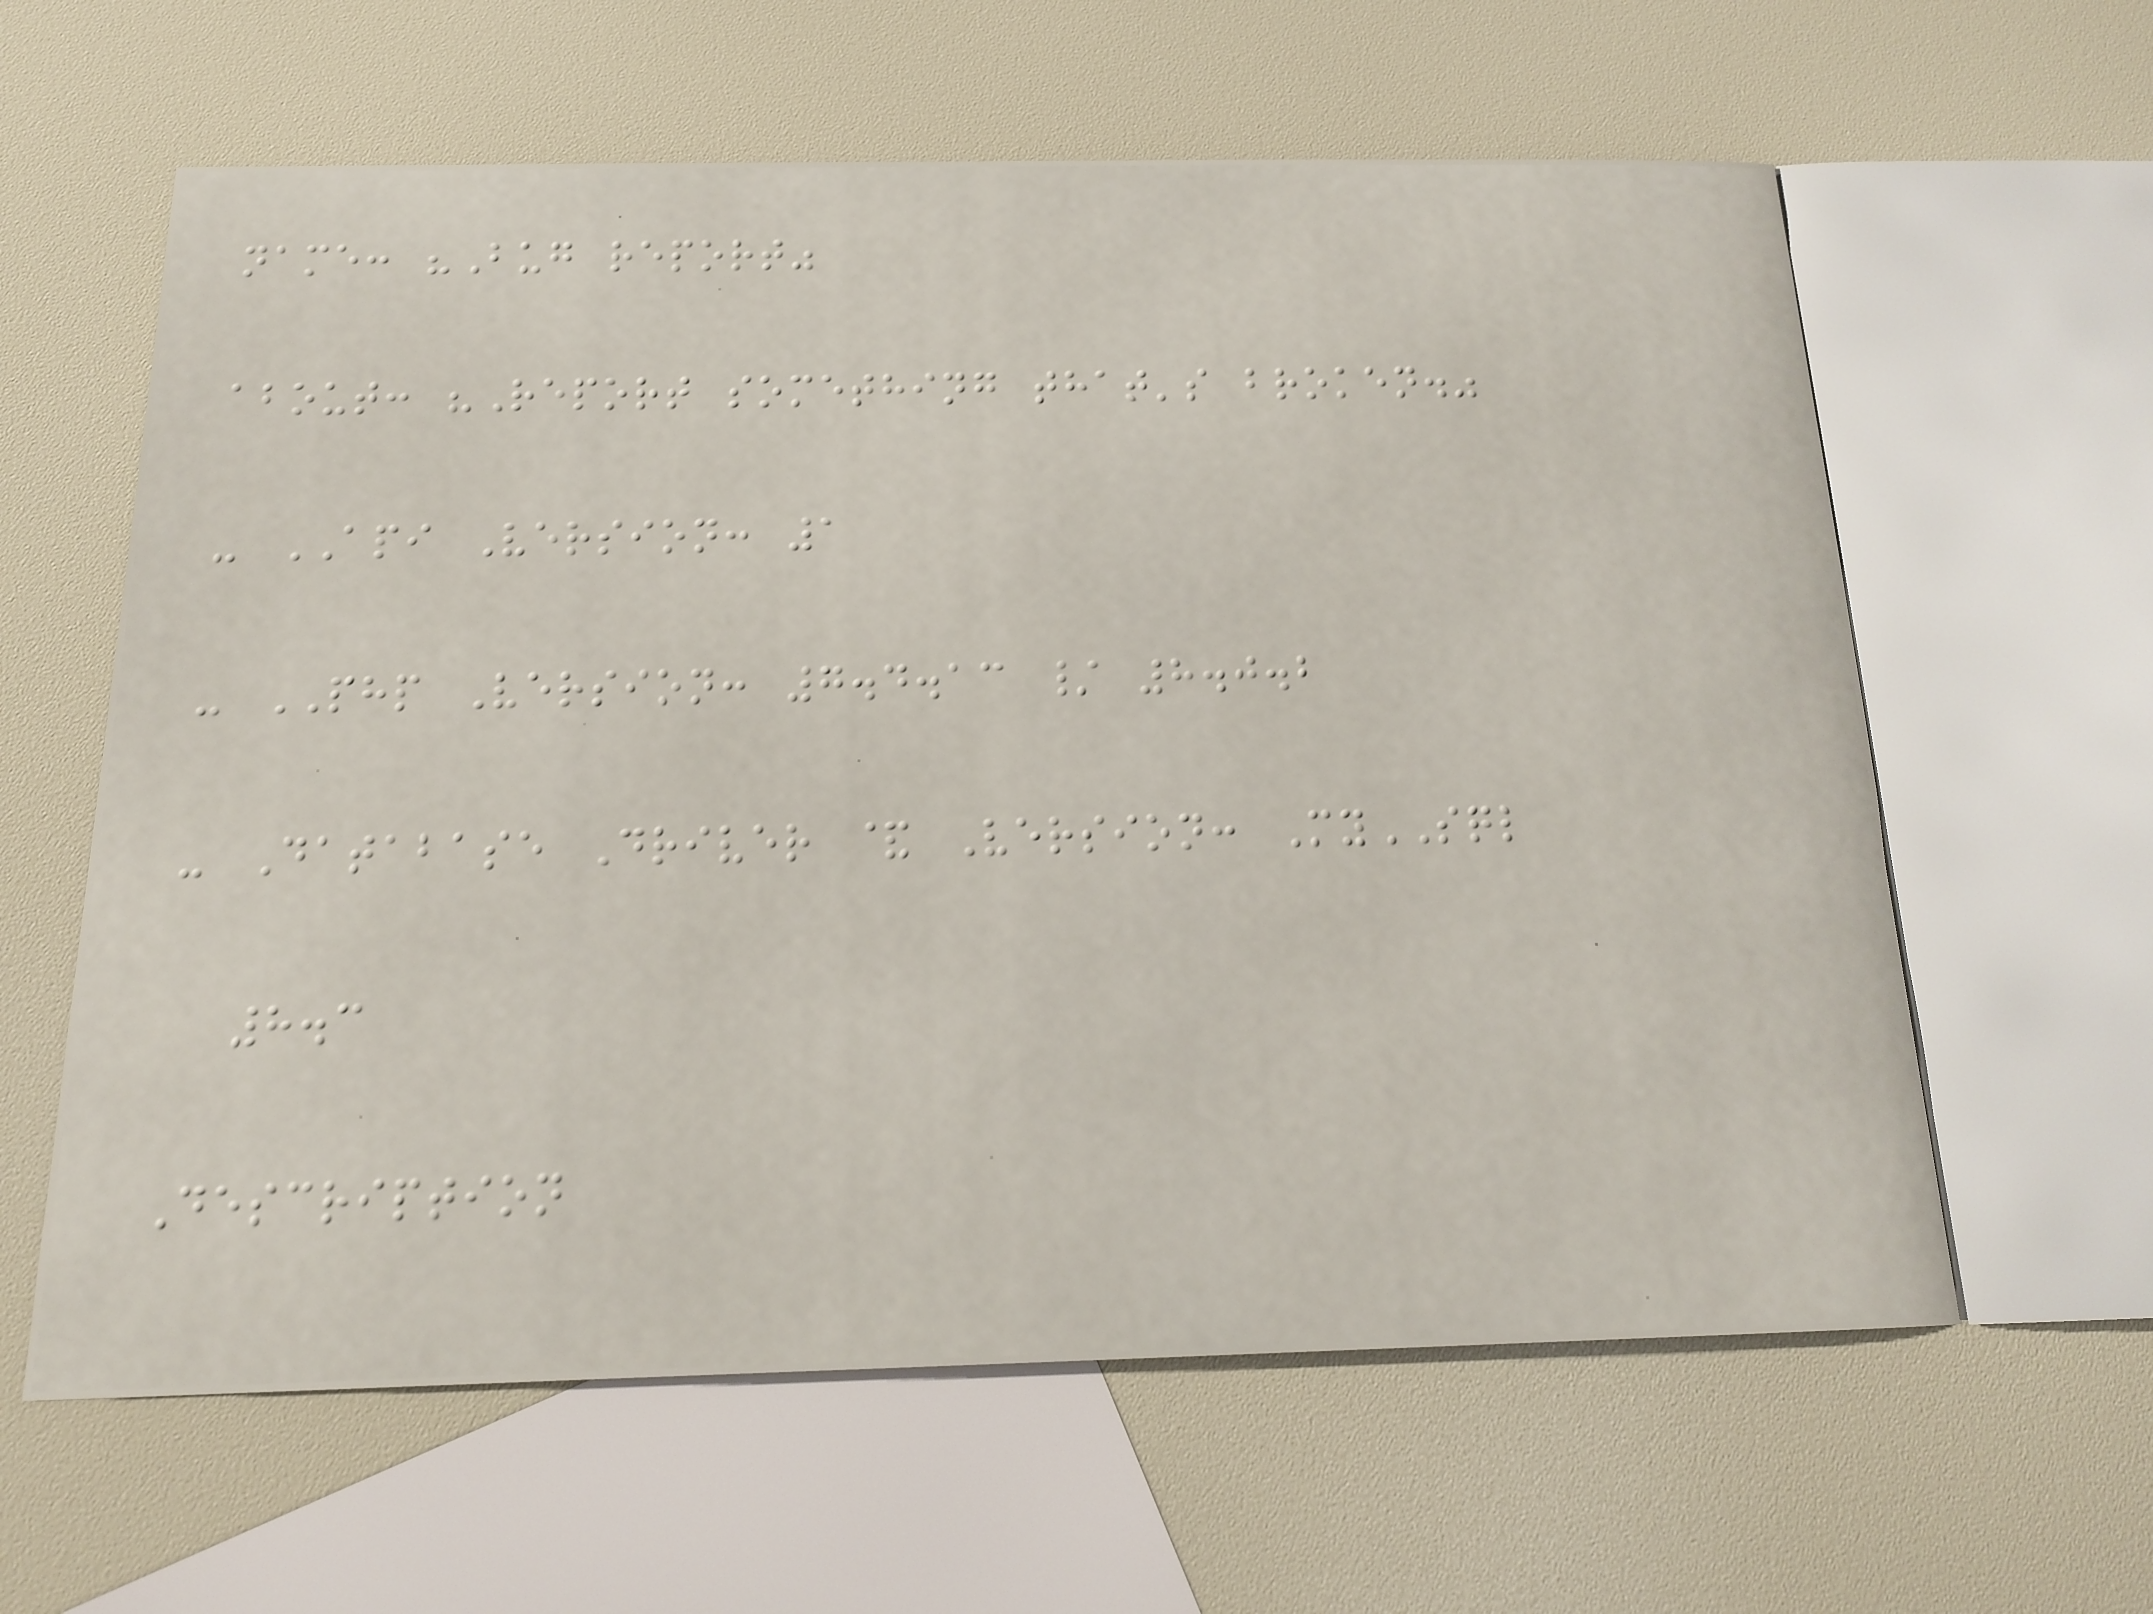name: "Bug report"
about: "Report something that's broken."
- API Version: 1
- PHP Version: 7.4.13 / 8.0.2
- Database Driver & Version: MySQL
8.3
Description
